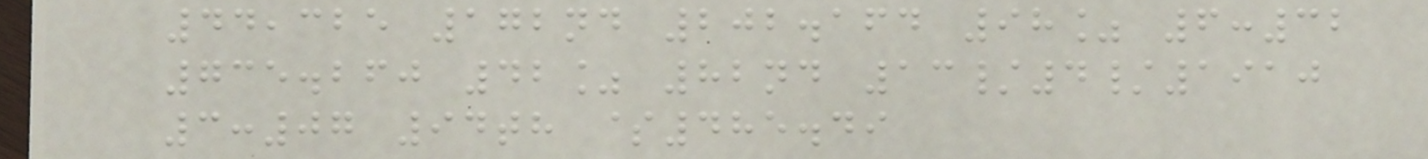44,325 172nd 202.164 98% 6:32
735.260 42% 82nd 13/4/1910
3:07 94th $485.49
